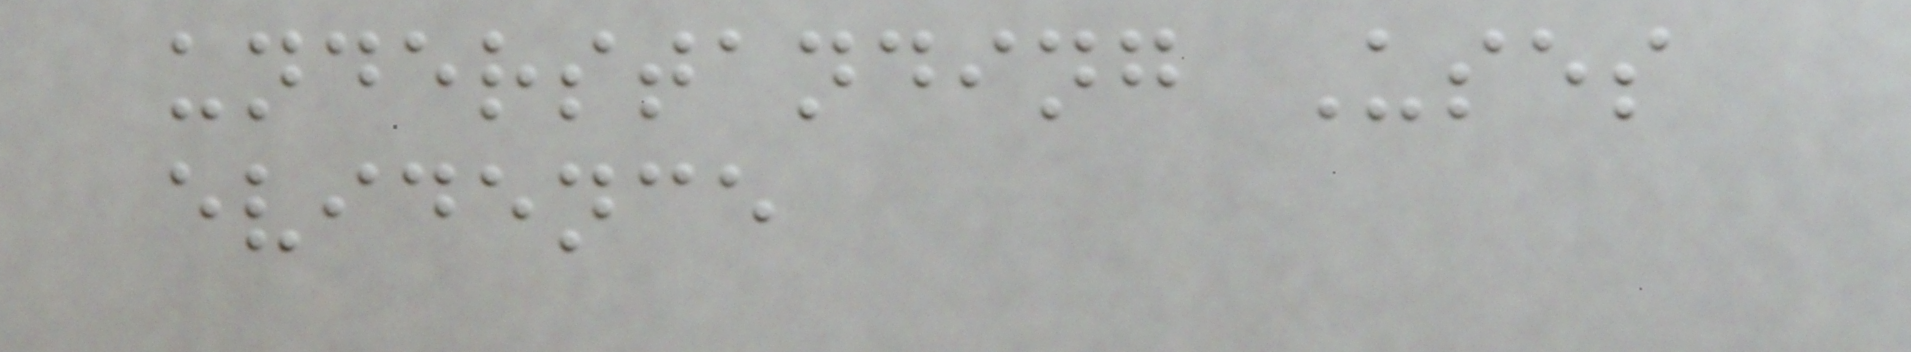understanding Uses
evidence
